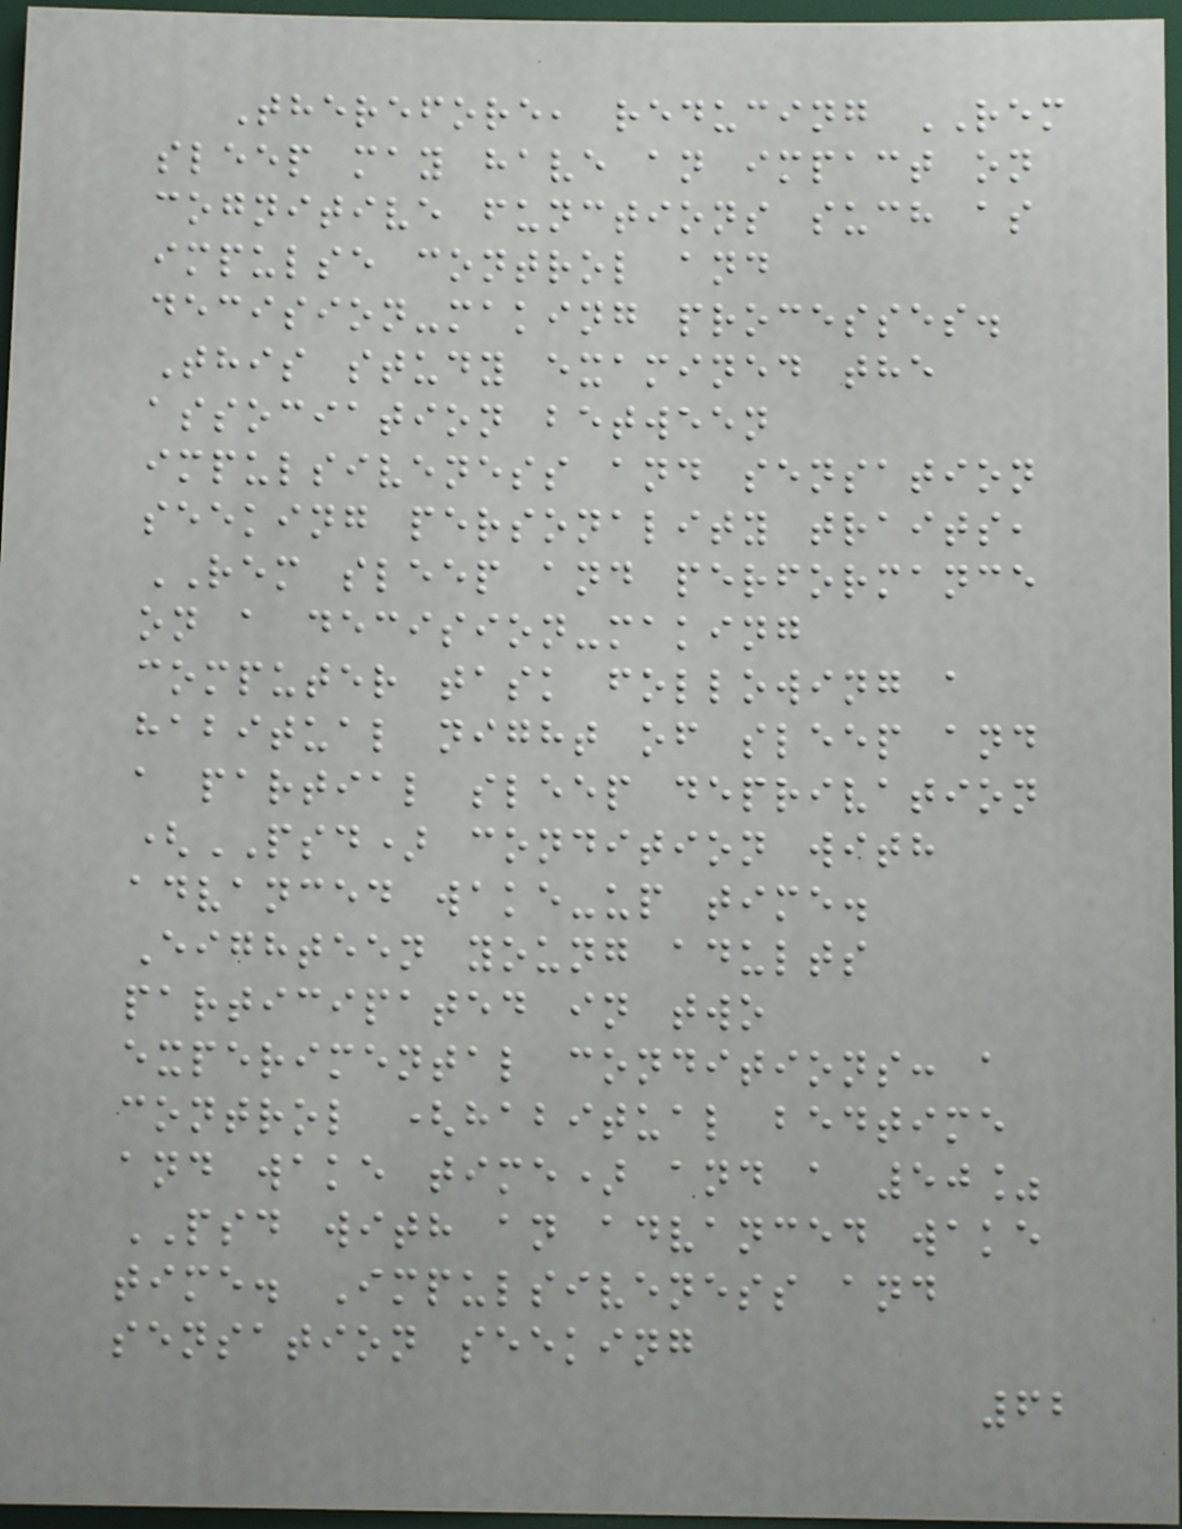Therefore, reducing REM
sleep may have an impact on
cognitive functions such as
impulse control and
decision-making processes.
This study examined the
association between
impulsiveness and sensation
seeking personality traits,
REM sleep and performance
on a decision-making
computer task following a
habitual night of sleep and
a partial sleep deprivation
(PSD) condition with
advanced wake-up time.
Eighteen young adults
participated in two
experimental conditions: a
control (habitual bedtime
and wake time) and a 50%
PSD with an advanced wake
time. Impulsiveness and
sensation seeking
62
